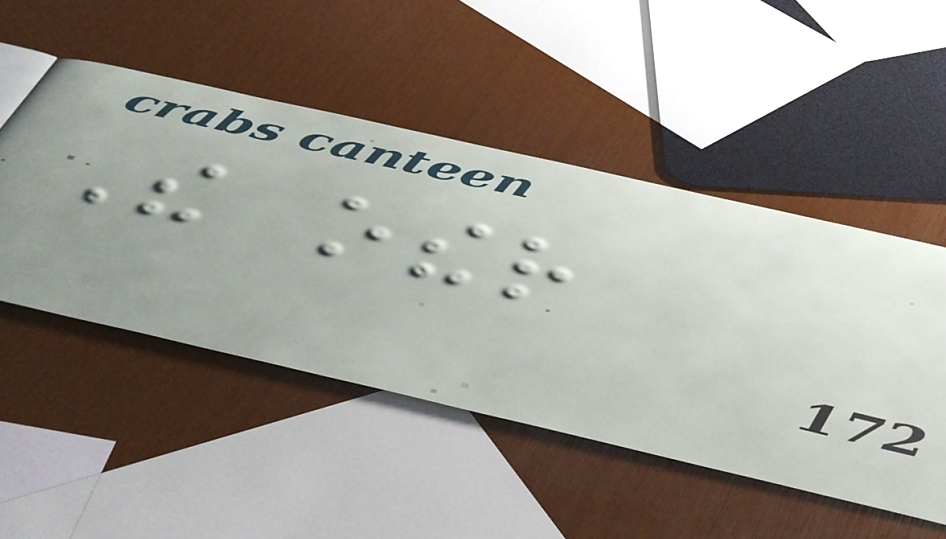The other
